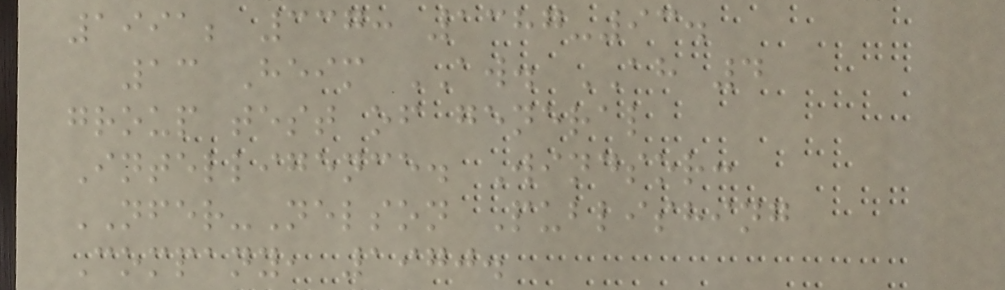1991; 337: 1387-93.
13 Heim AW. AH 4
group test of general
Intelligence. Windsor:
NFER-Nelson Publishing
Company, 1970.
